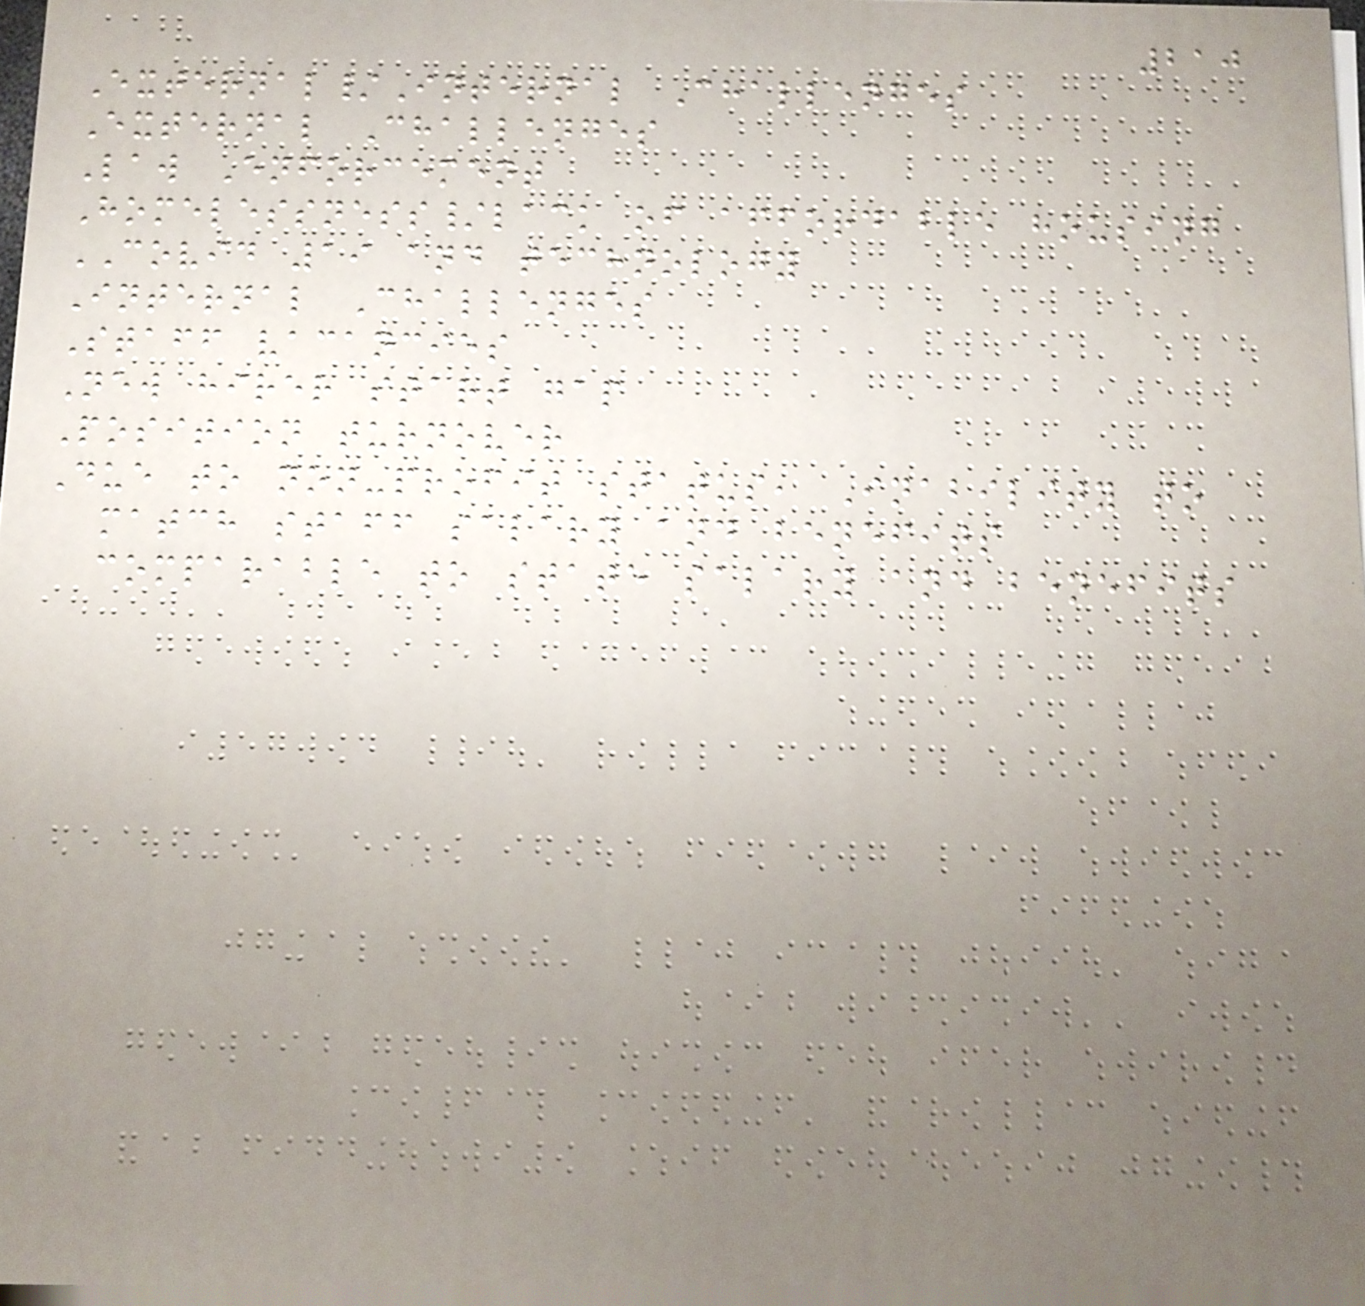210
External/Internal Challenges
External Challenges
Law Enforcement
Homelessness/lack of affordable housing
COVID 19 and technology
Internal Challenges
Staff vacancies
New hirer start gap
Position turnover
Due to non-profit status, Inability to
match staff salary and benefits
comparable to state salary and benefits
